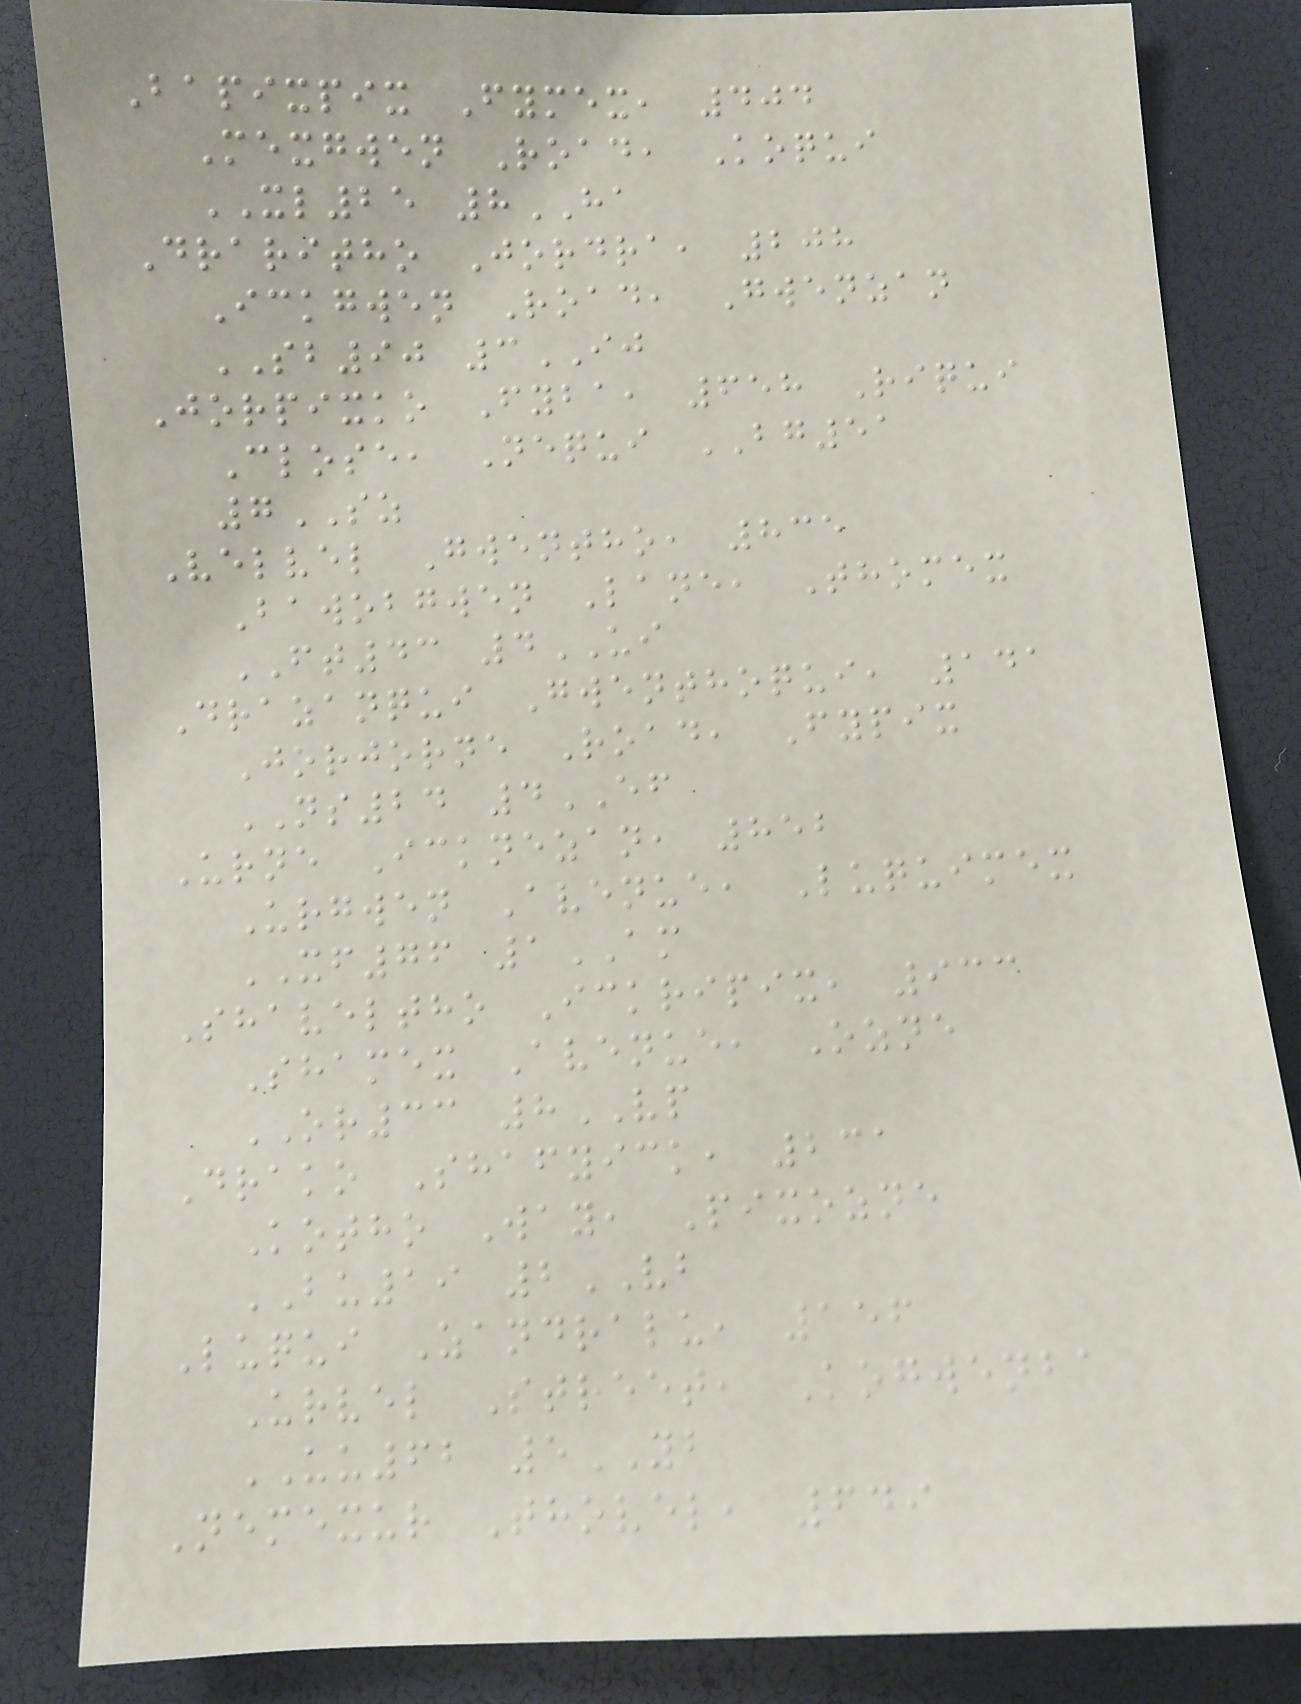Bapixpix Fymex, 404
Mexgwen Road, Koqui
XL25 8HA
Draritho Jordra, 208
Ickgwen Road, Gwenzan
SB90 3IJ
Jorpixko Fyba, 658 Riqui
Close, Nequi BG51
7SZ
Velvel Gwentho, 835
Bawobgwen Lane, Thomex
FT43 4UI
Drazanqui Gwenthoqui, 141
Jorjorne Road, Fypix
NS24 4EF
Urne Icknezan, 852
Urgwen Avenue, Luquimex
XF76 1AM
Shaveltho Ickripix, 933
Shamex Avenue, Ozne
OR33 8VP
Drako Shafyick, 231
Kotho Way, Pixozne
BU19 2VB
Luqui Zandralu, 156
Urvel Street, Kogwenba
UU62 5YB
Nemexur Thovel, 649
